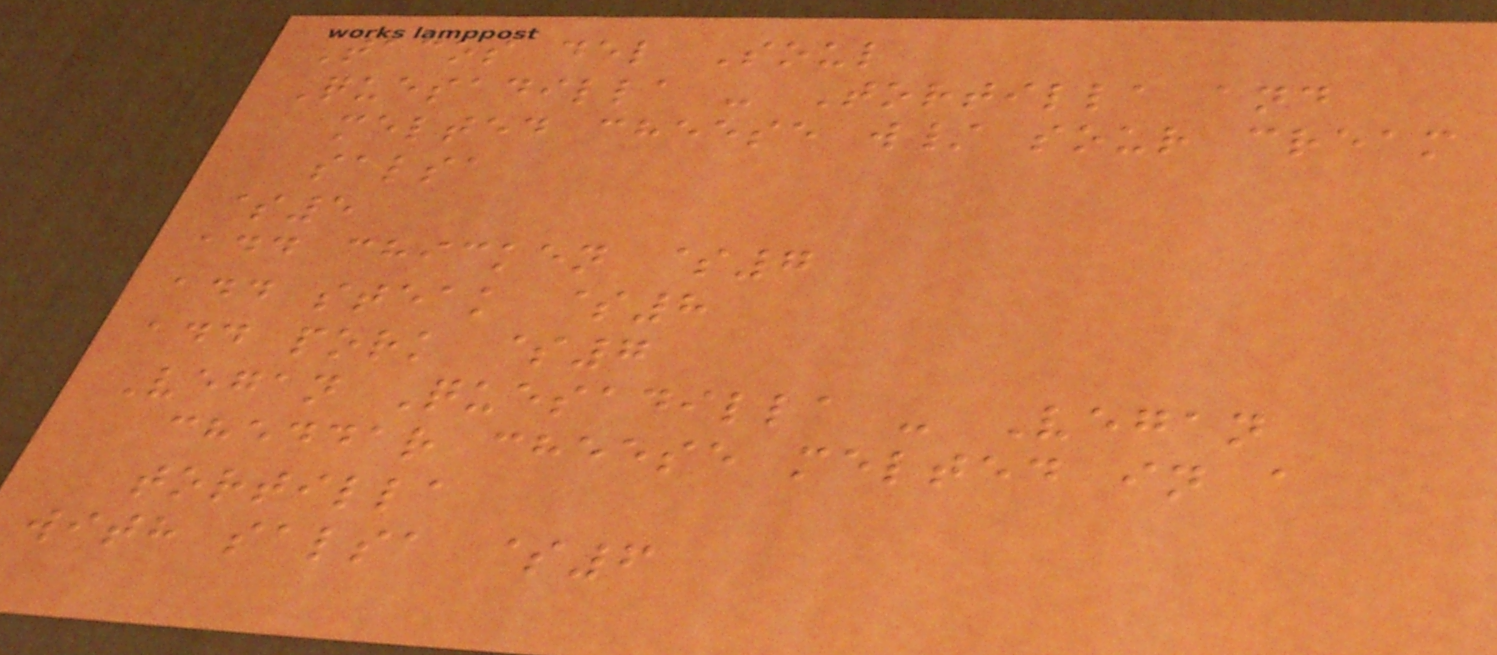Tacos del Soul
Quesadilla - Tortilla and
melted cheese w/ sour cream
salsa
$5
add chicken $7
add steak $8
add pork $7
Vegan Quesadilla - Vegan
cheddar cheese melted in a
tortilla
with salsa $6
